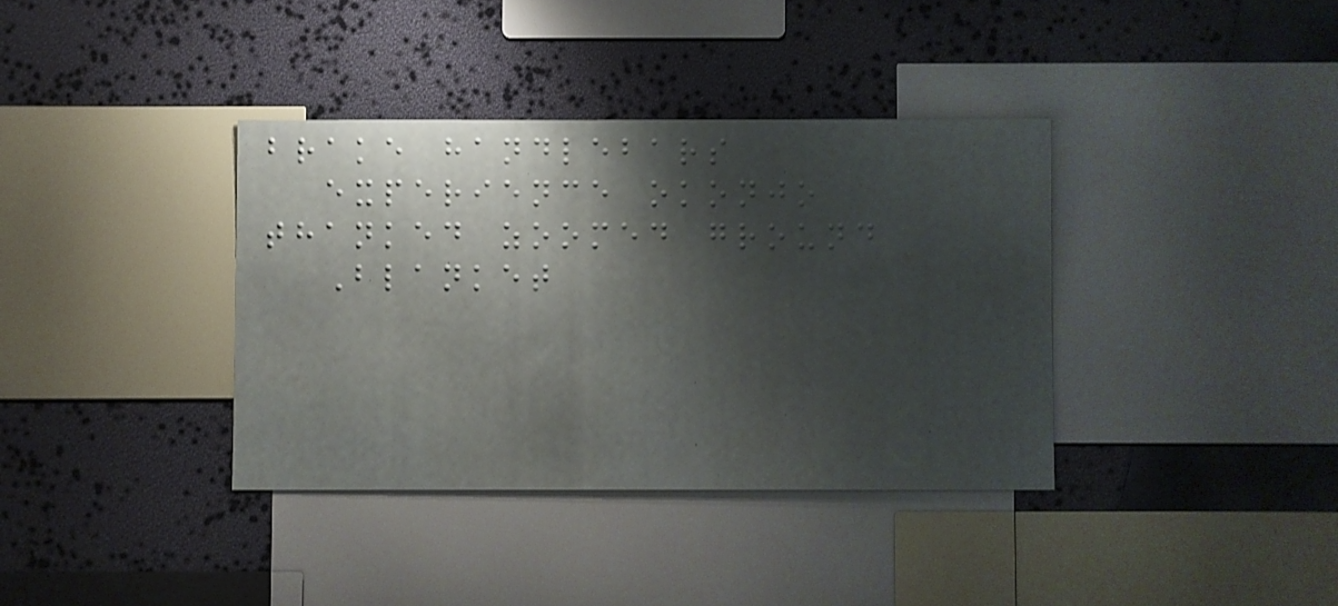brake handlebars
experience okonjo
thanked zoomed ground
Blanket
